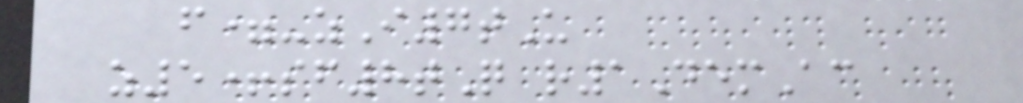f=-zI7tU
z5+sf8tQ r1DemAc
